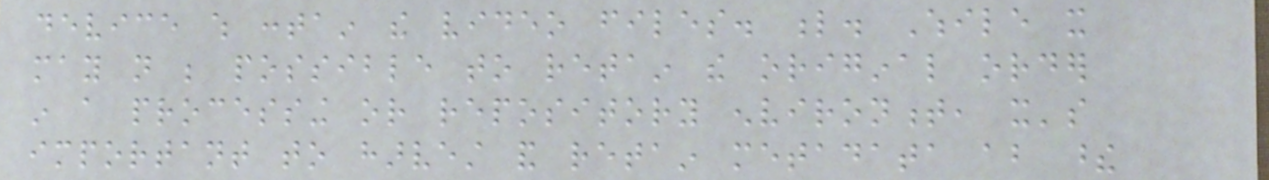device which contain the video files. l. While it
may not be possible to retain the original order
in a processing or repository environment, it's
important to harvest and retain metadata about these
